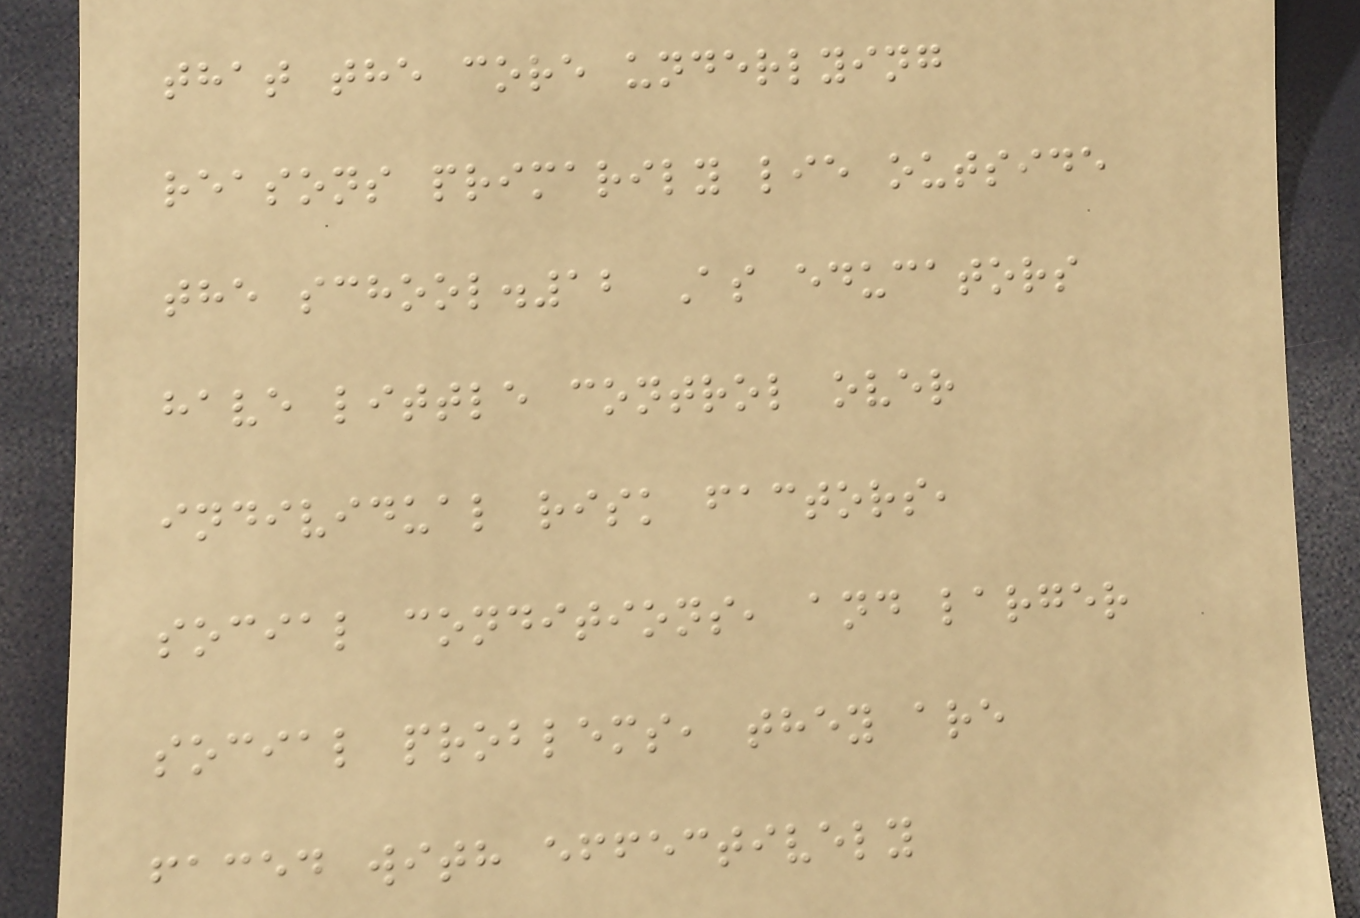that the core underlying
reasons primarily lie outside
the school.12 As educators
have little control over
individual risk factors,
social conditions, and larger
social problems, they are
faced with effectively
